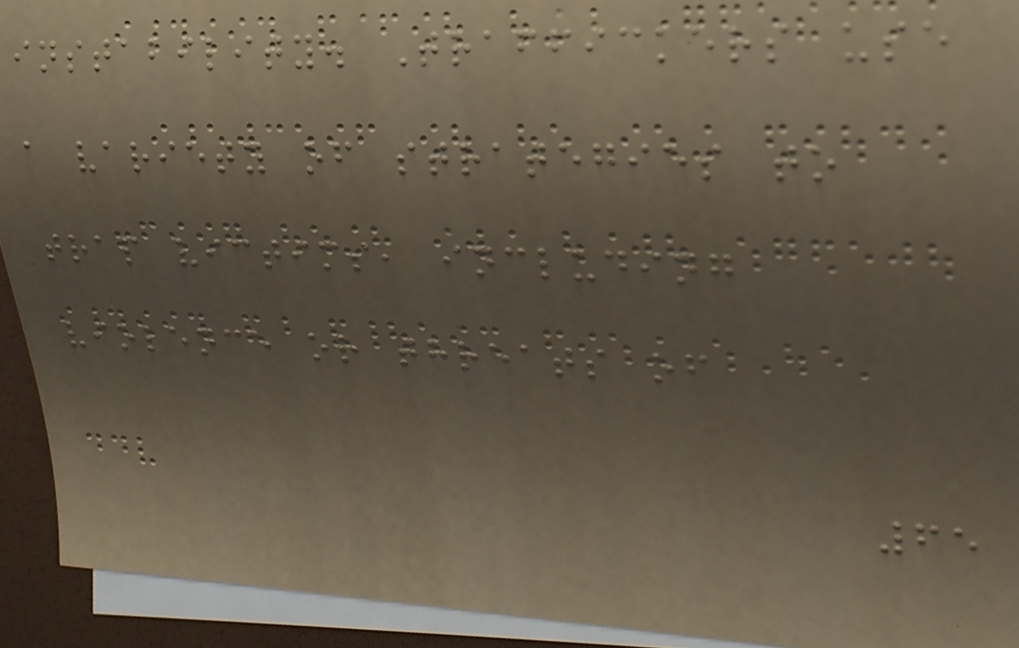instability. Traffickers use
a variety of strategies to
trap victims, including
violence or threats of
65
